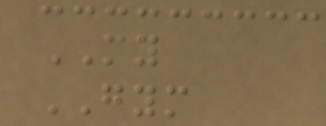MY
GYM
